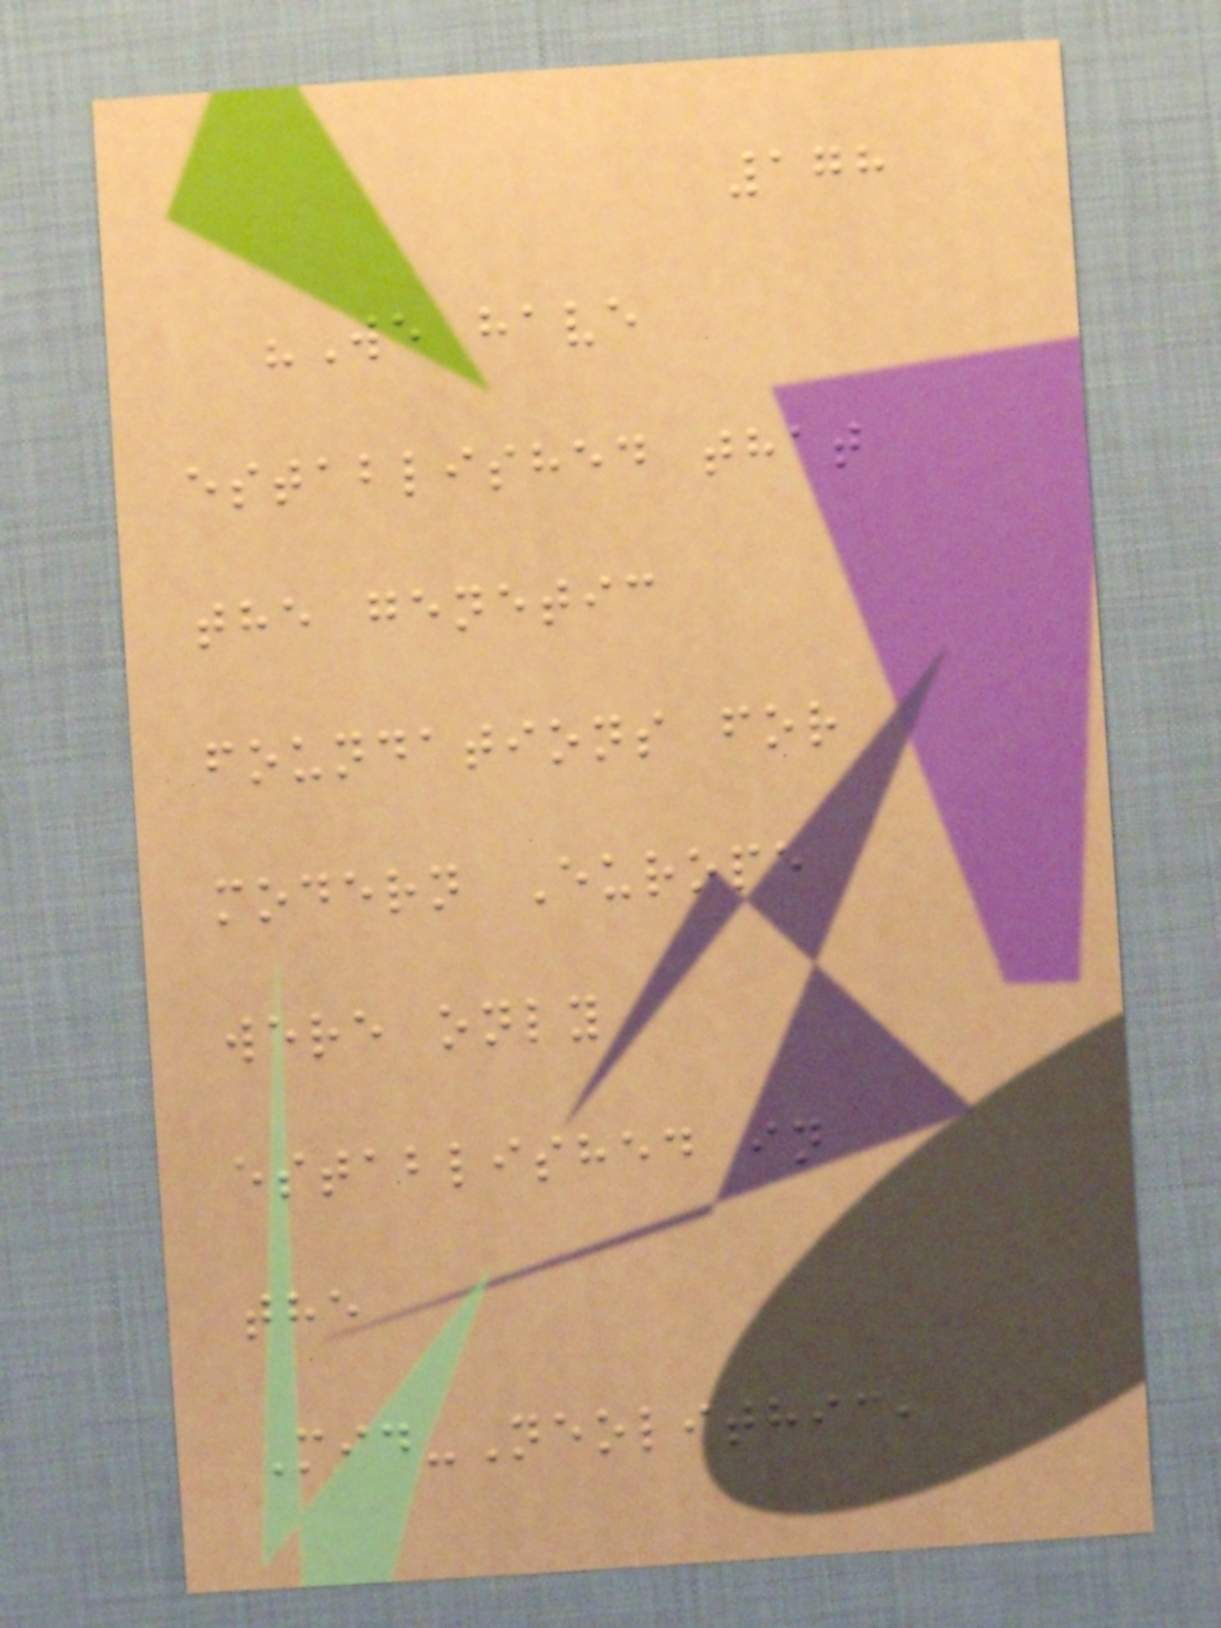178
"We have
established that
the genetic
foundations for
modern Europe
were only
established in
the
Mid-Neolithic,
